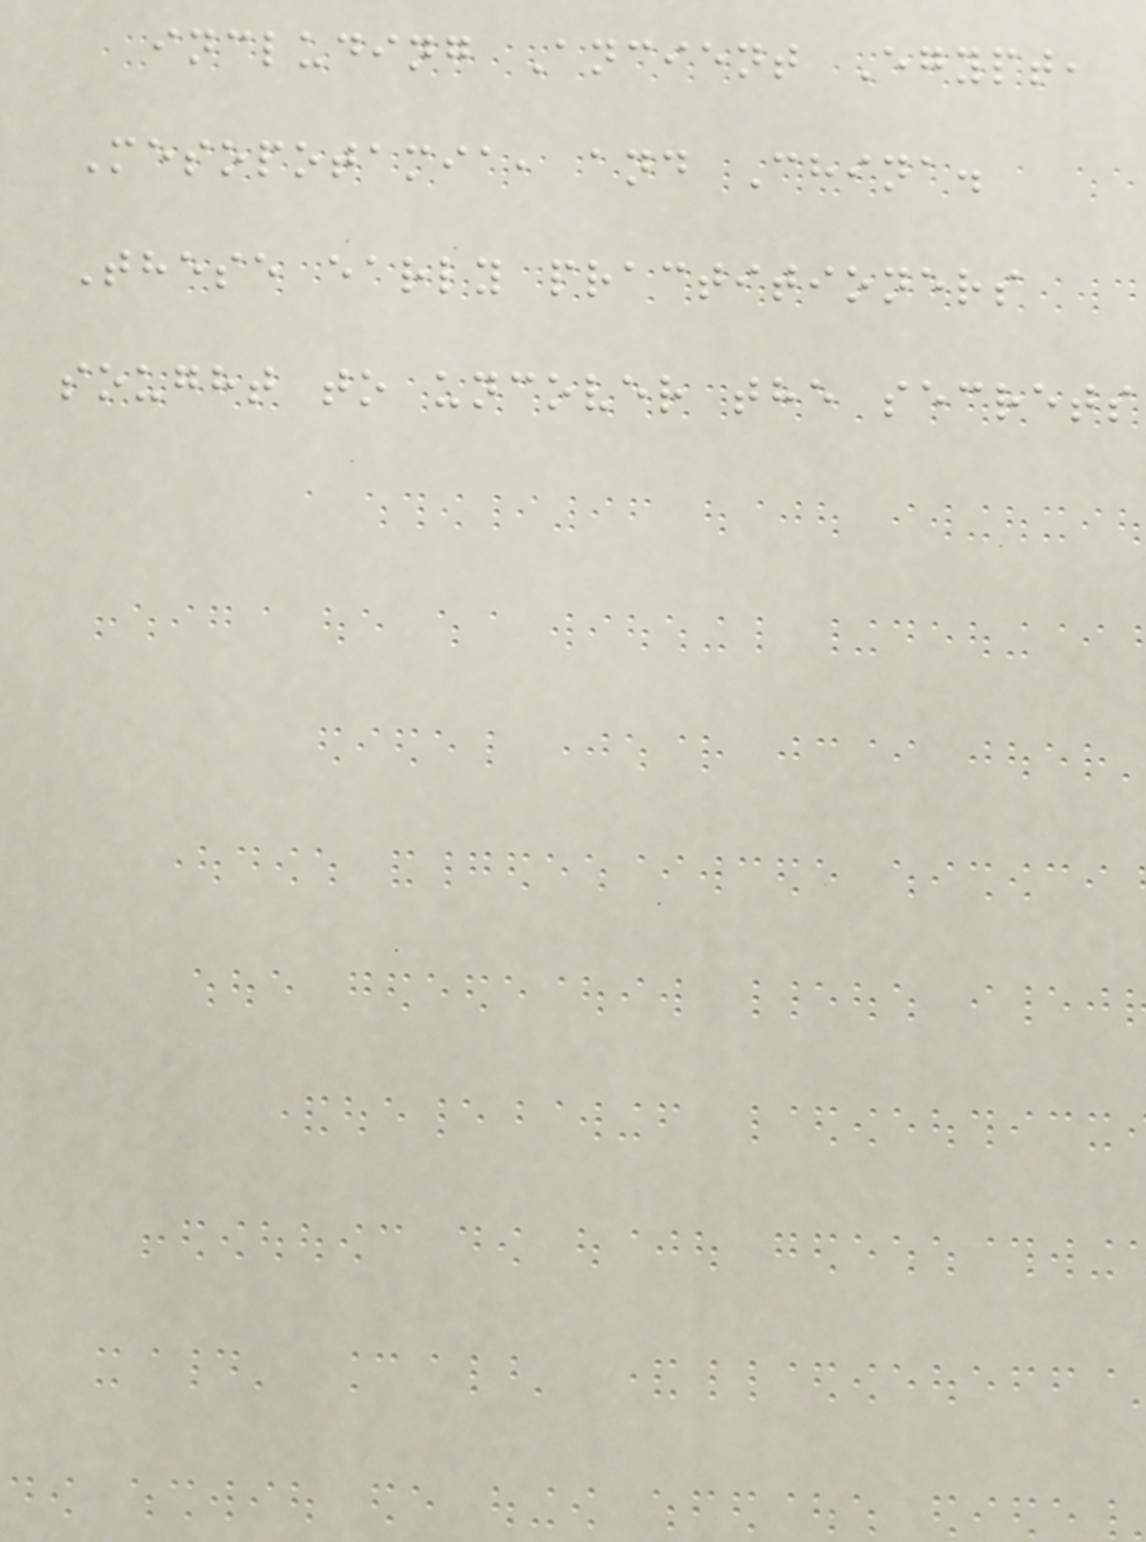including Ancient Egypt,
Mesopotamia, and China.
These early practitioners
sought to uncover the secrets
